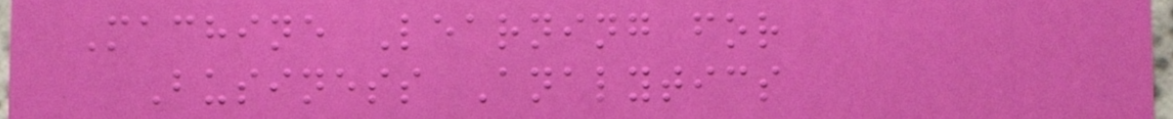Machine Learning for
Business Analytics
